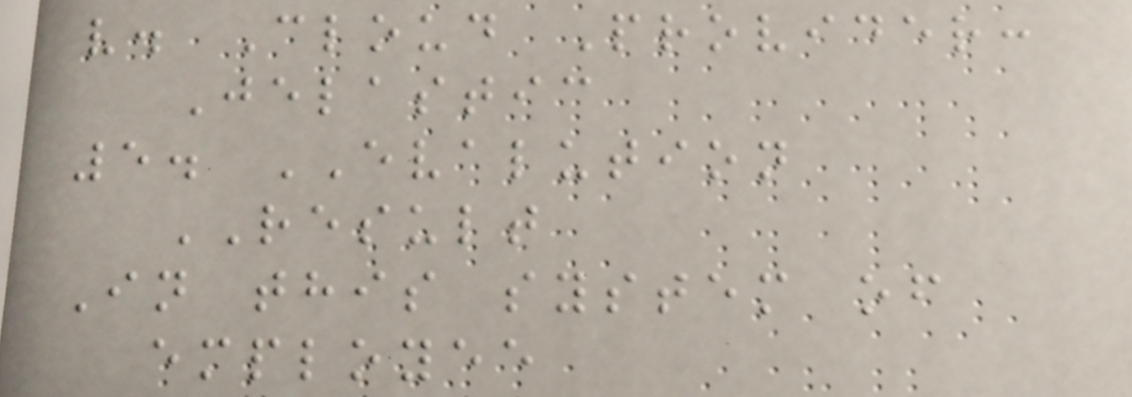v. Cloud Provider:
Jelastic
5. EVALUTION
RESULT
In this system of
employee
